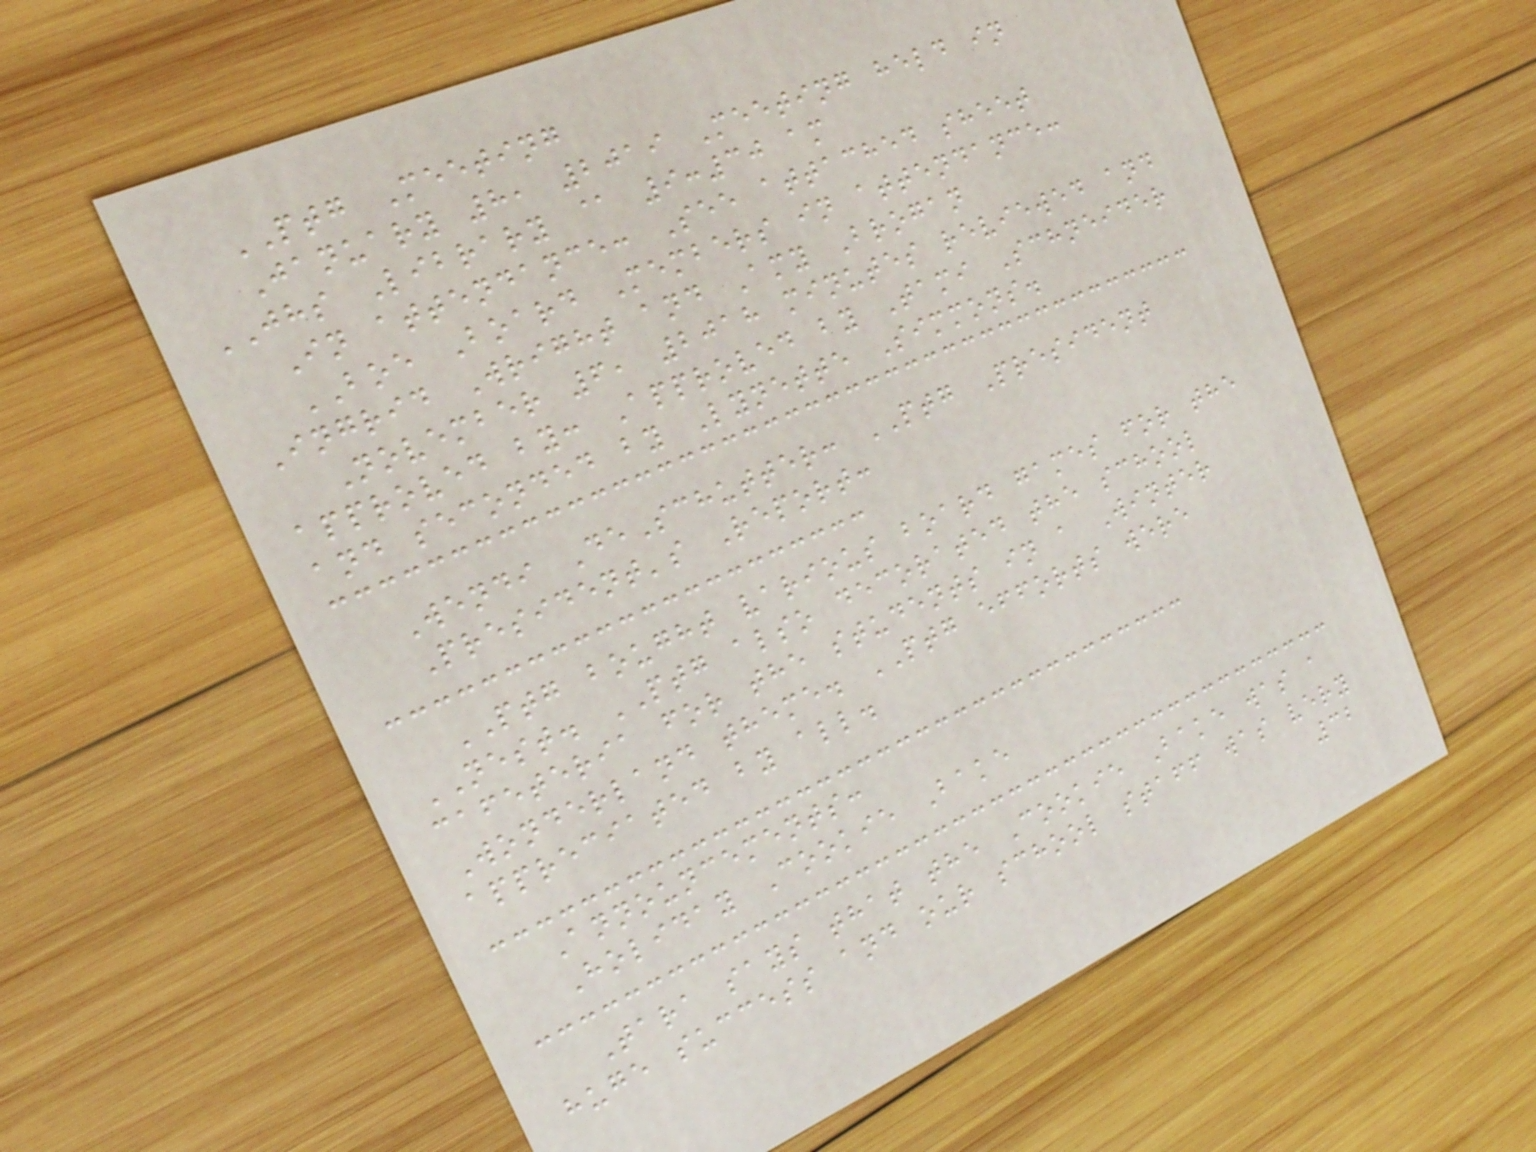PTG Meeting
January 8, 2019 Meeting held in
JHS Library @ 9:30 am
In attendance: See attached sheet
BOE Board Members in attendance:
Ingrid Wright and Amy Brogan
November 6, 2018 minutes reviewed and
approved by: Approved by Tami Schneider
and seconded by Lynette Simmons.
Wendi DeSchutter: PTG President
President's Report:
PTG bought various board games for the
NEST. PTG also decorated the school
cafeteria for the students in a Winter
Wonderland theme. PTG efforts were
appreciated by all.
Announcements:
Holiday Cookie Bake
Tara says that the Cookie Bake was a
huge success and our school staff was very
32
